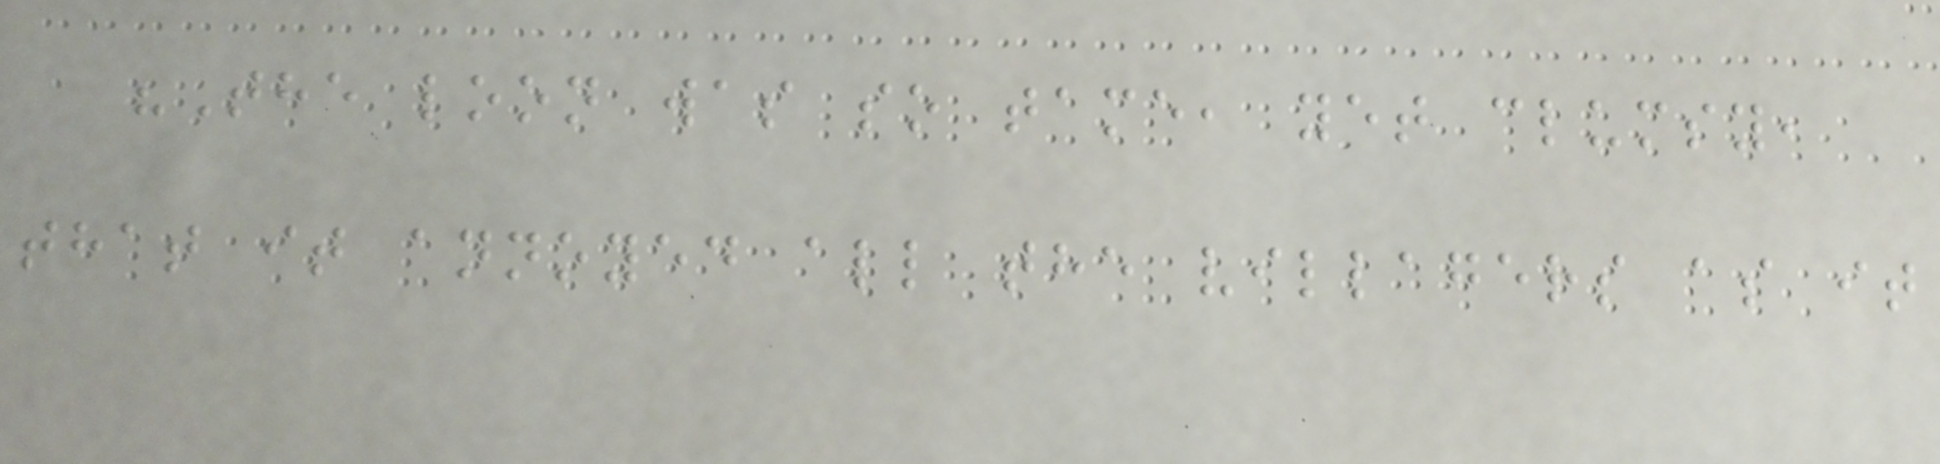"The loon was so tame, yet clumsy,
that it annoyed all the villagers as it
